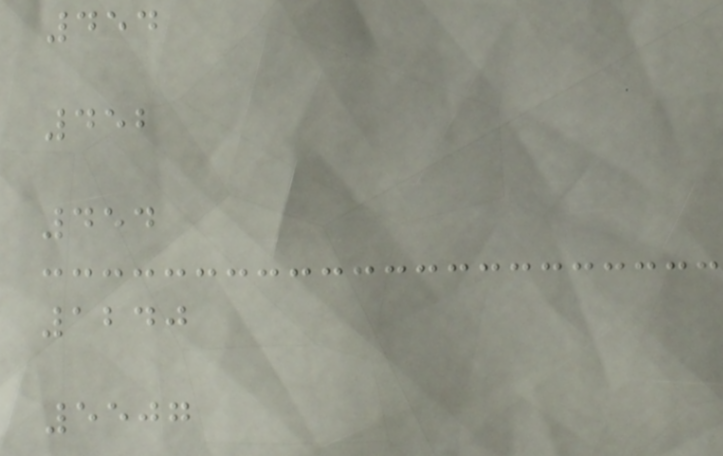454
452
454
1240
5507
